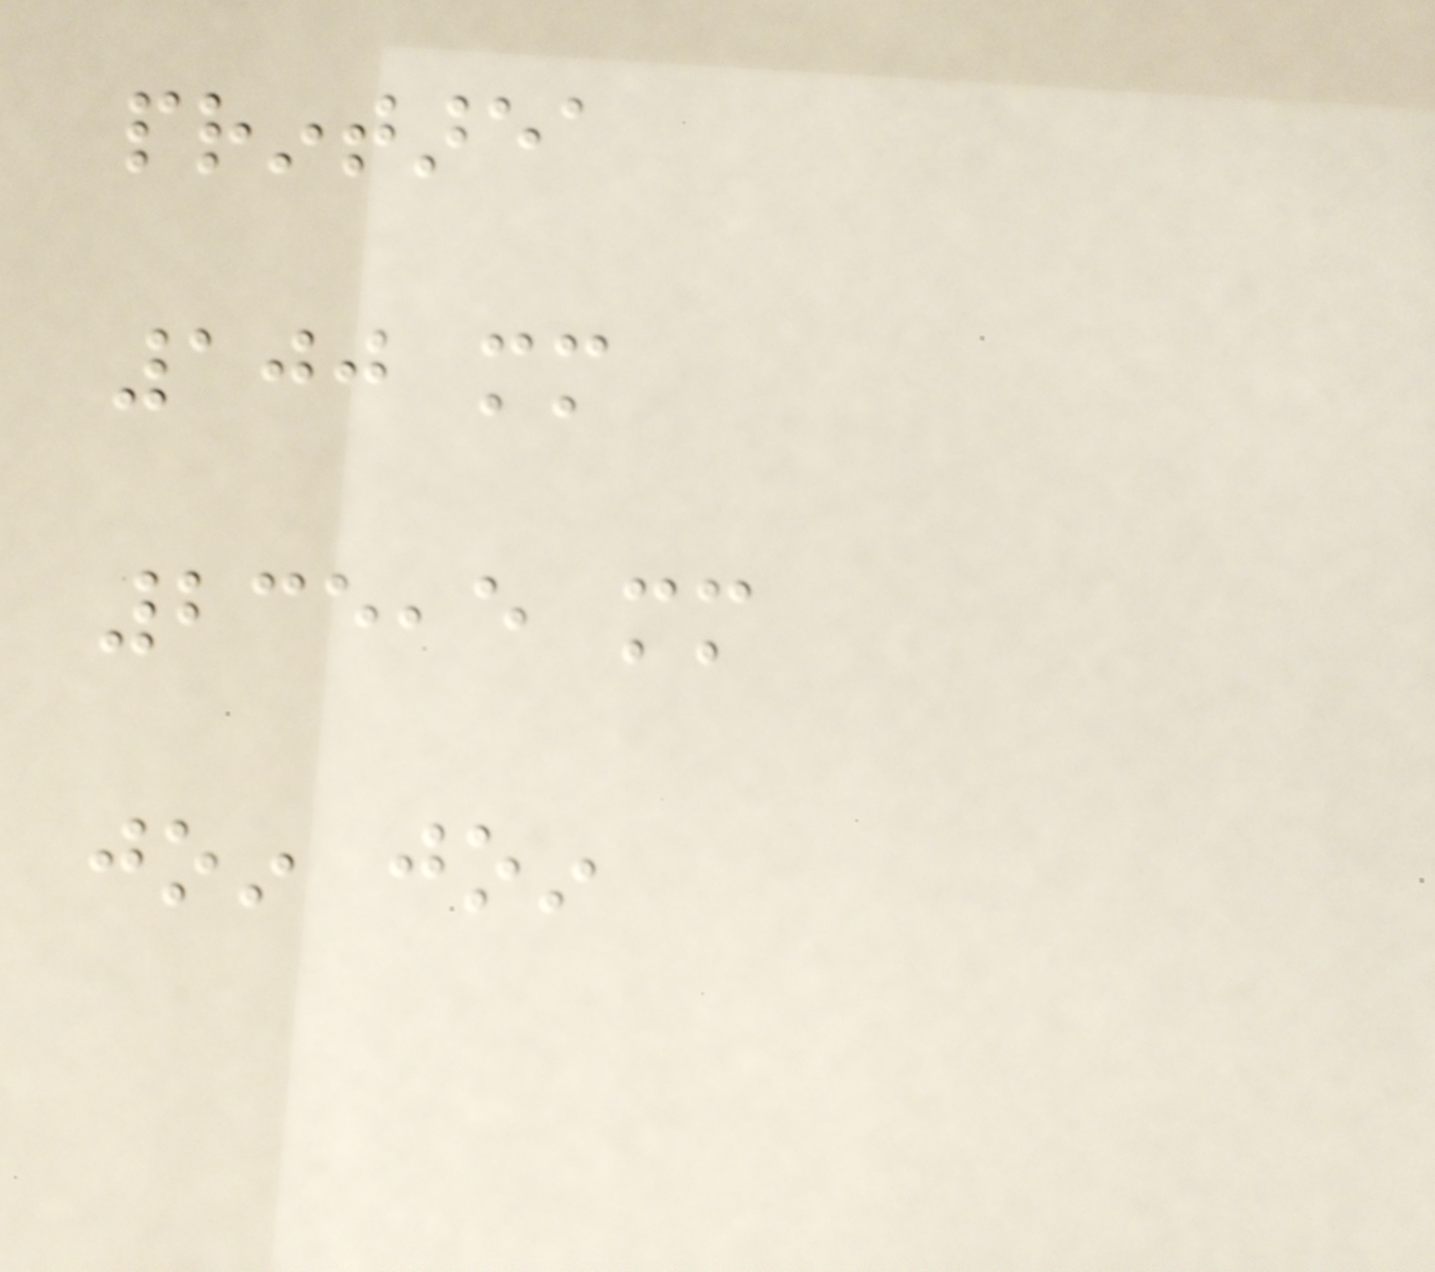printarea
100 mm
235,5 mm
join join
